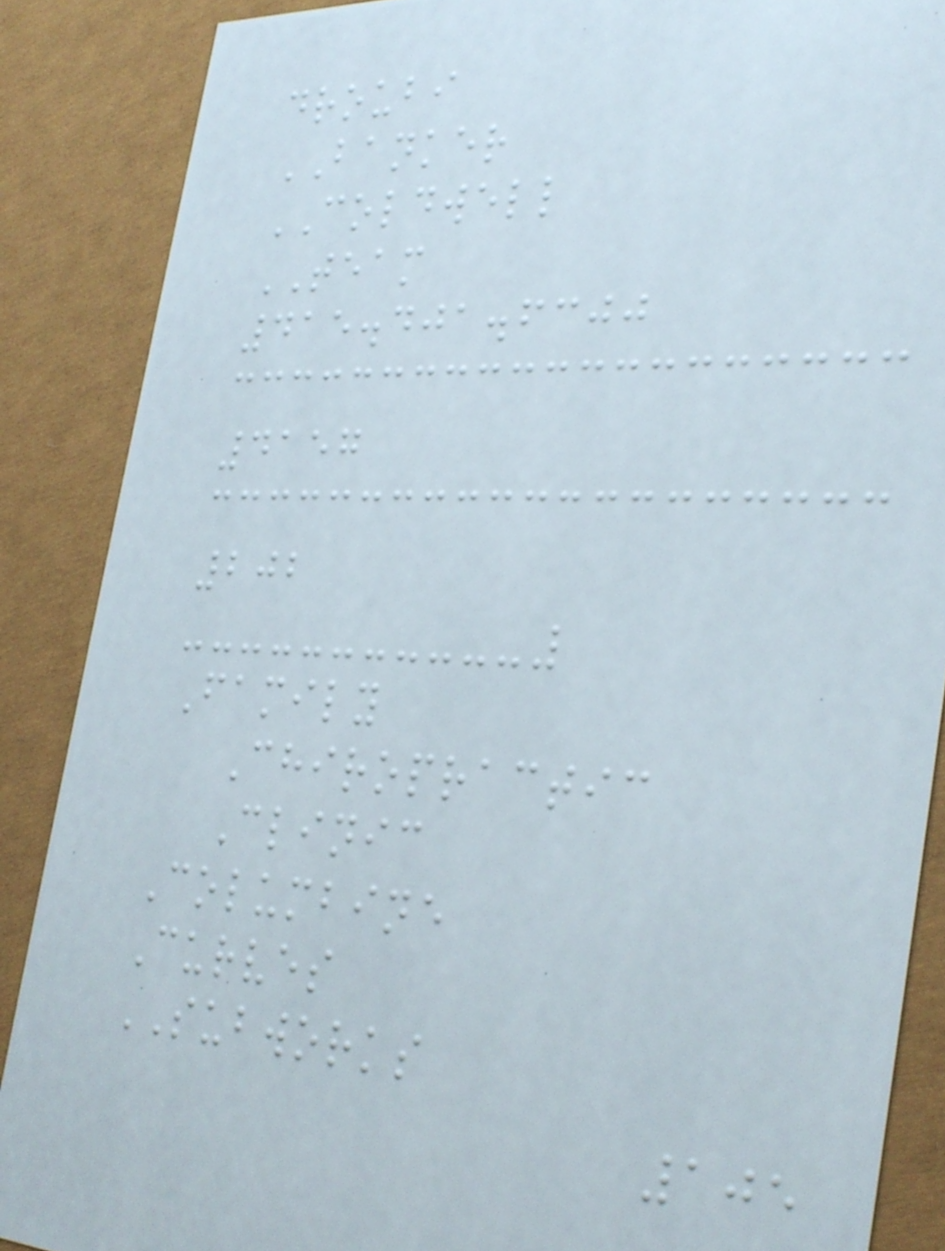droubi
BANKER
COLDWELL
TEAM
415.401.6300
4157
202
Family
Chiropractic
Clinic
Columbine
Curves
SUBWORKS
105
